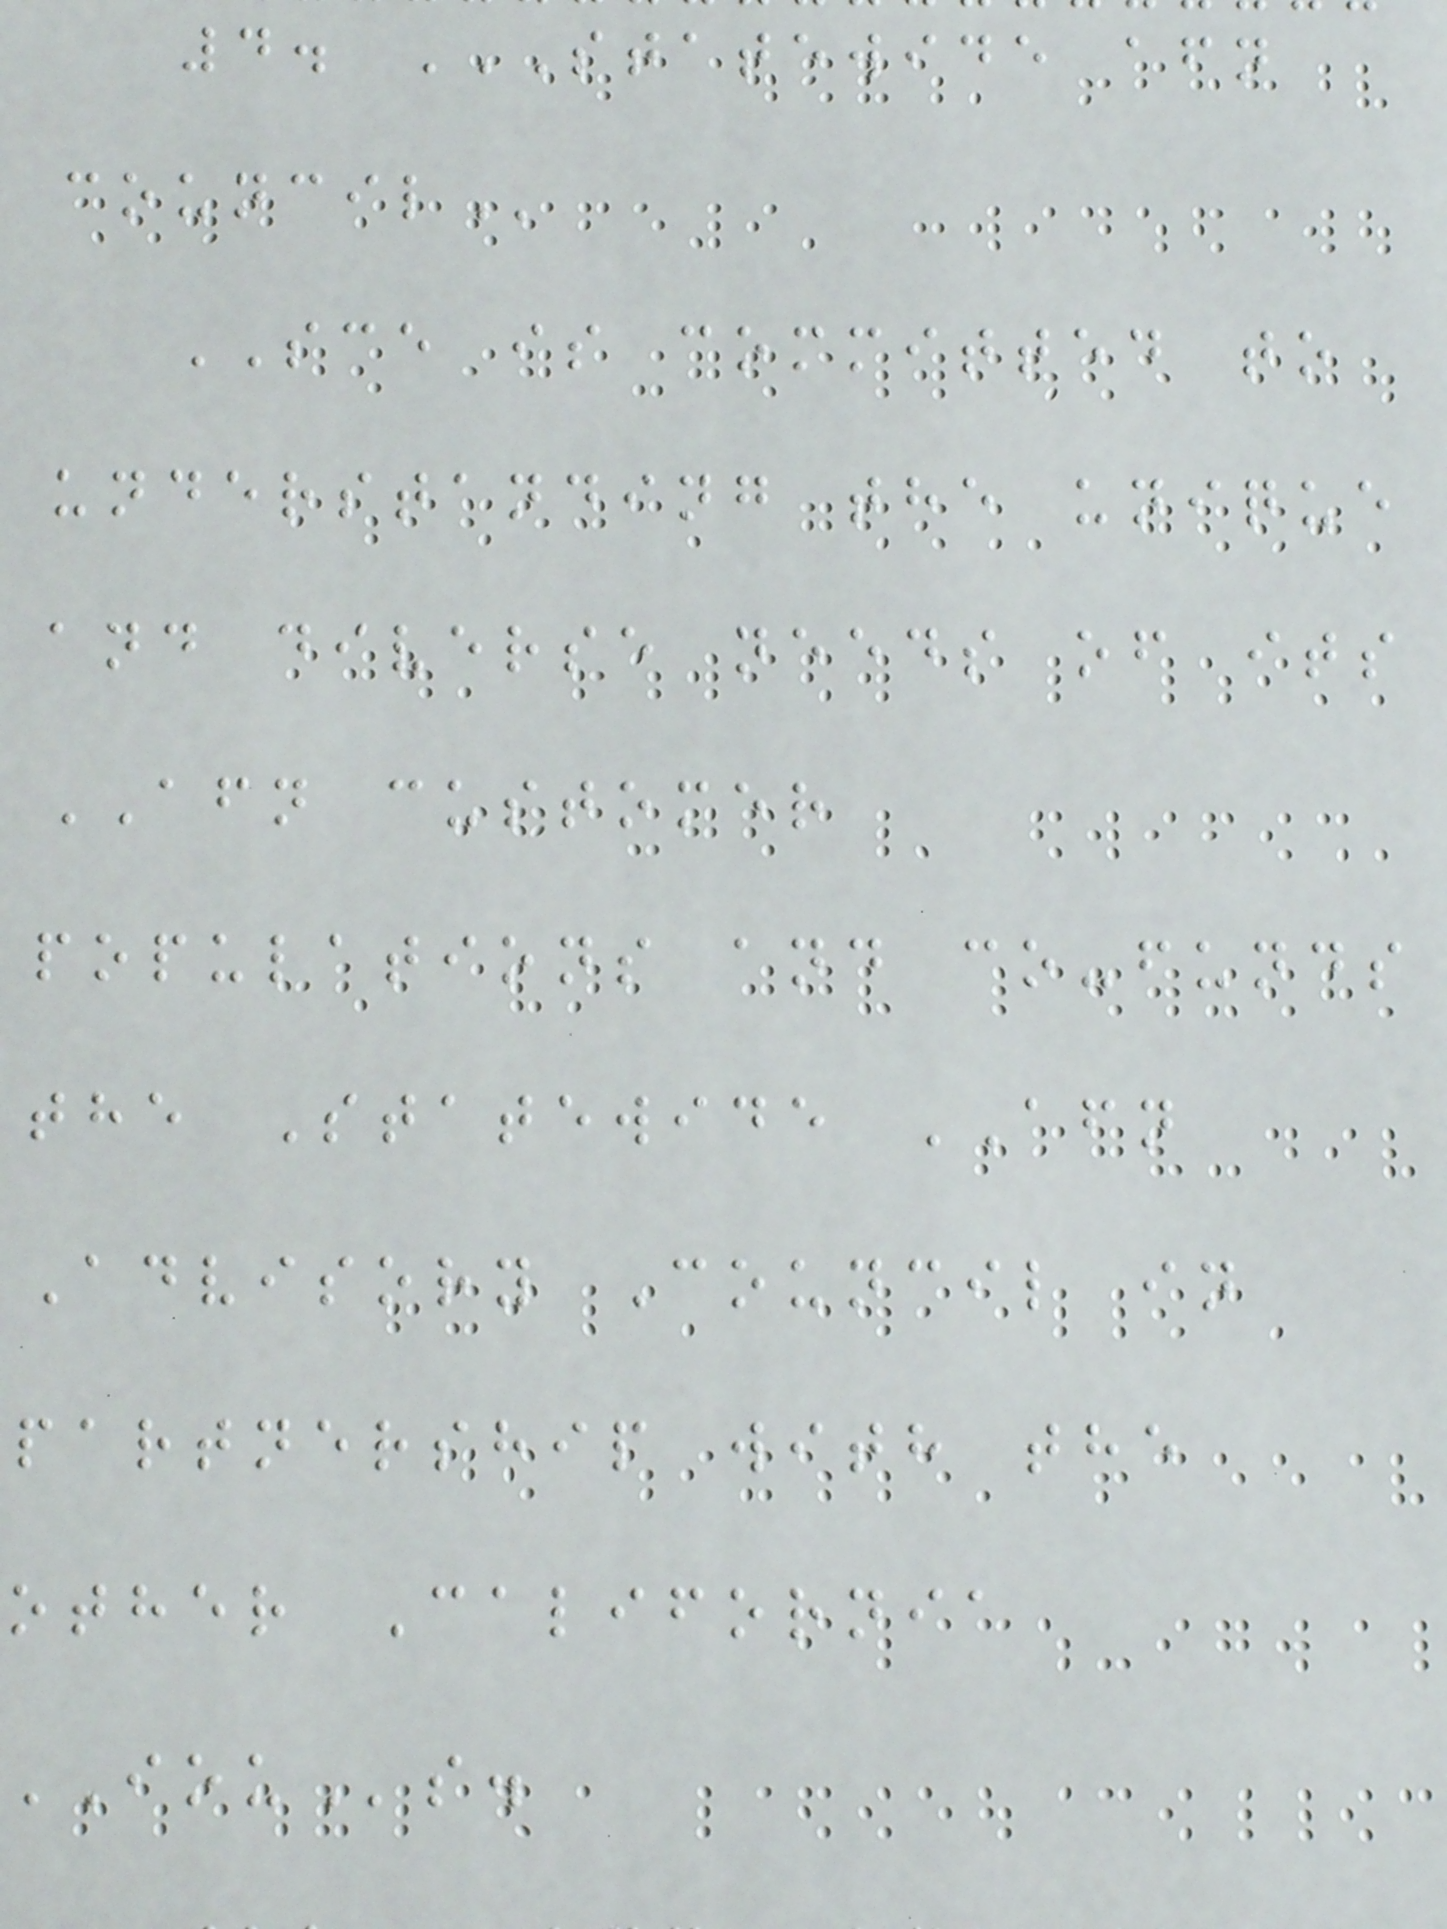4. STATEWIDE AFN
SCE is committed to
understanding the unique
and diverse needs of its
AFN customer
populations and co-funds
the Statewide AFN
Advisory Council in
partnership with the
other California
IOUs.
